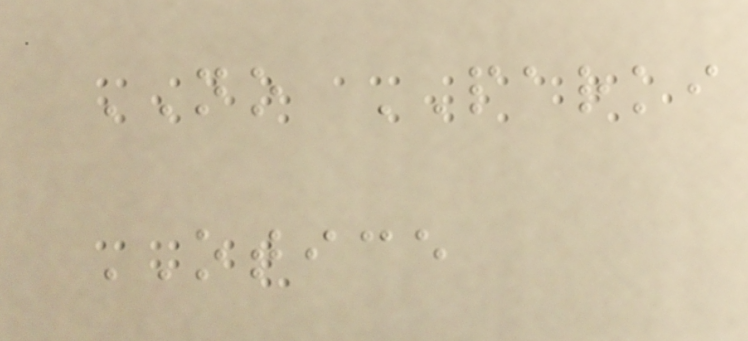NO PARKI
OTICE
